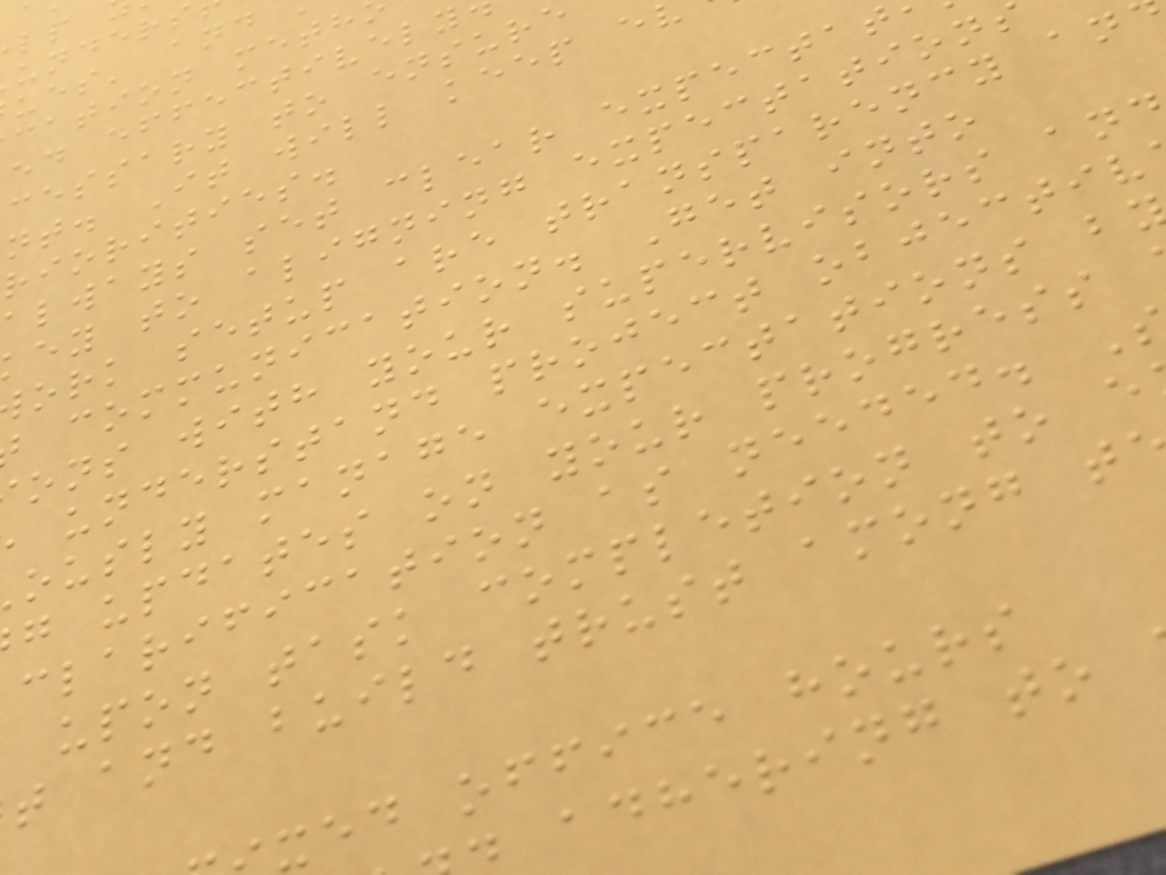cation meth
ed effectively
cessary to ensure
nt. It will keep e
riorities.
always set clear expectat
ey to aligning expectation
ork setup are transparency an
communication. Get into
ons with your supervisors an
understand project objectiv
ously manage expectations b
g updates on your progress
clarification as needed.
upon task completion to e
t and build trust among t
xed office hours
adhering to
